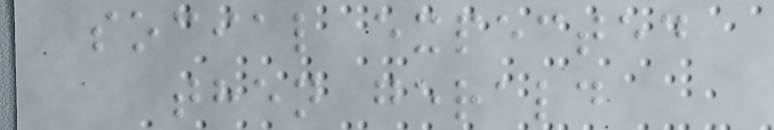social expected
then gerald
